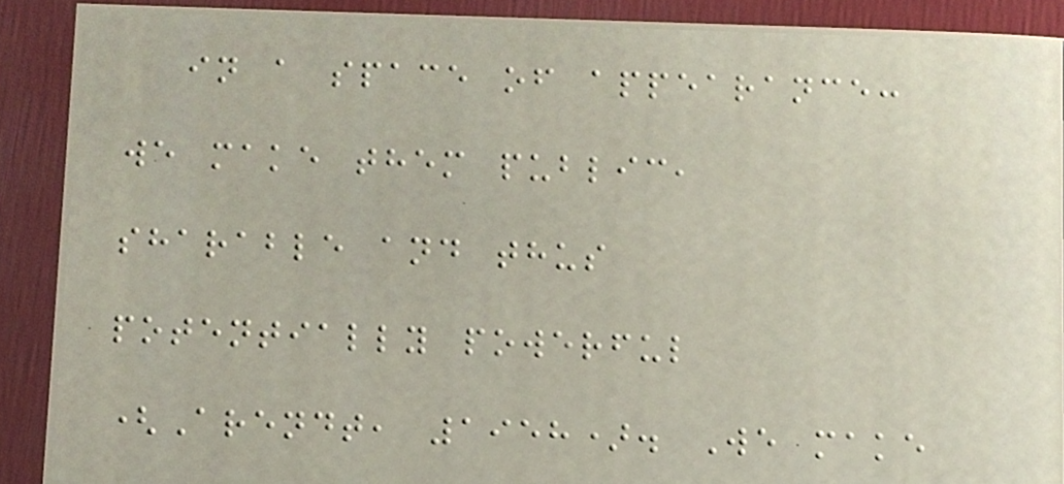in a space of appearance:
we make them public,
sharable and thus
potentially powerful
(Arendt, 1958). We make
